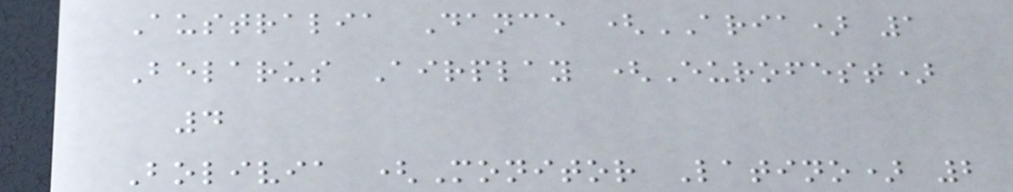Australia Dance (ARIA) 1
Belarus Airplay (Eurofest)
4
Bolivia (Monitor Latino) 2
